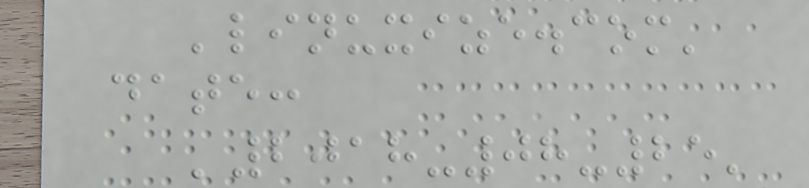'linuxize.com'
date:
'2018-08-25'
